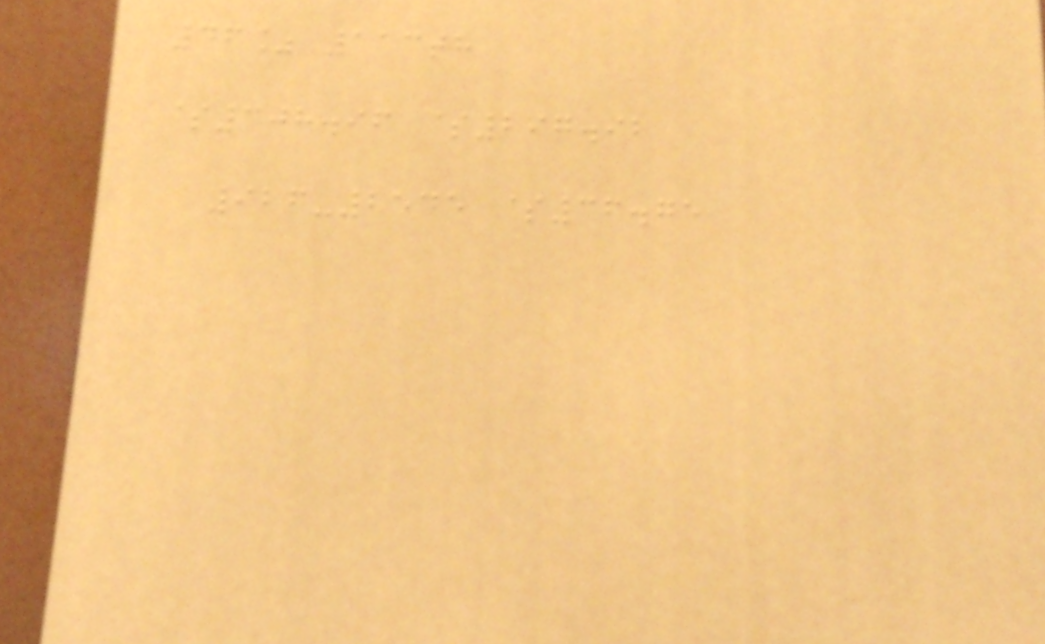46% 113th
$308.96 $297.92
926-2545 $36.75
